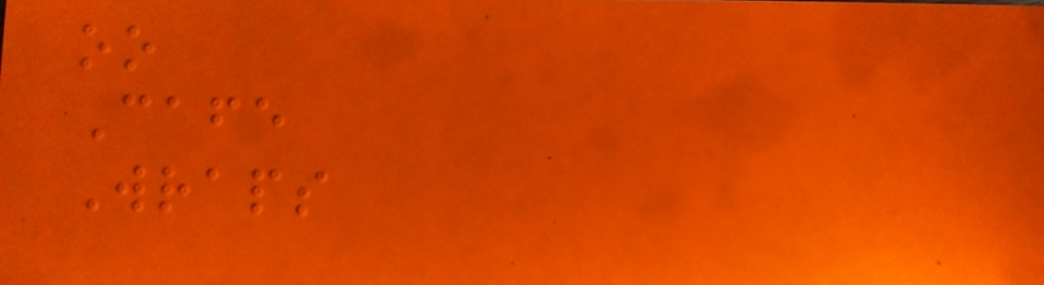oo
Cafe
Wraps
